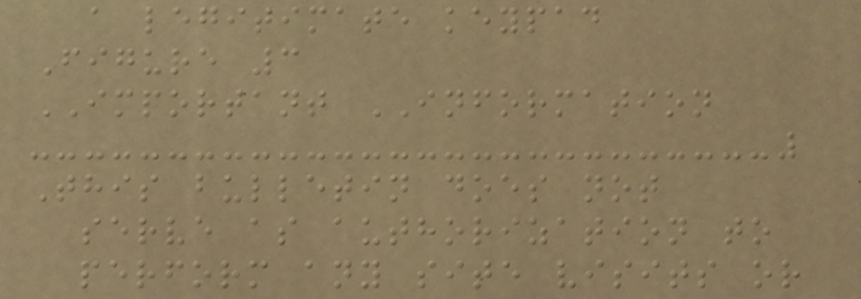a legitimate keypad
Figure 3
IMPORTANT INFORMATION
This bulletin does not
serve as authorization to
perform any site visits or
